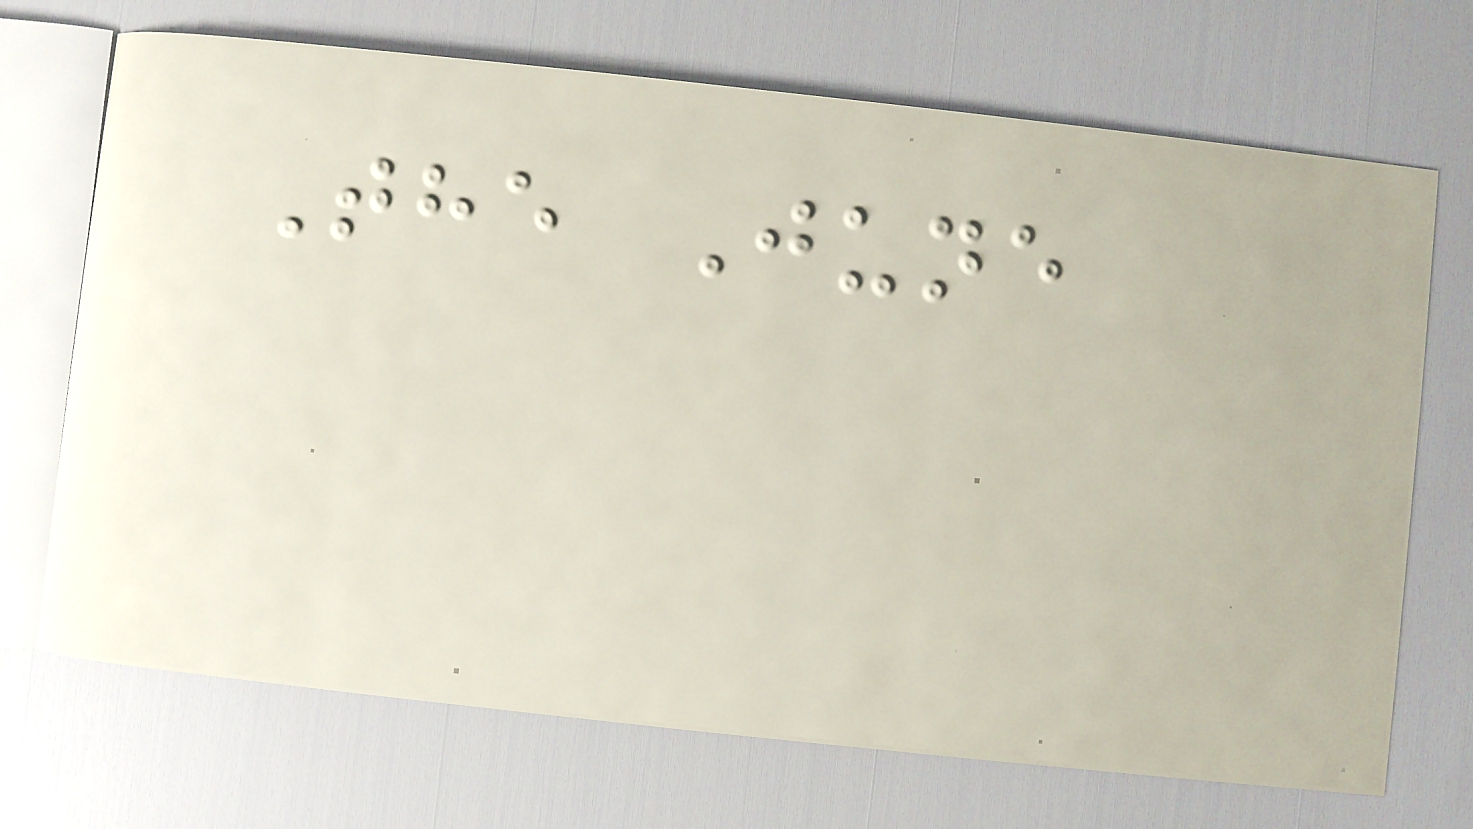The June
